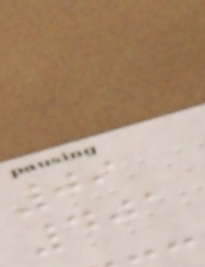09
401
